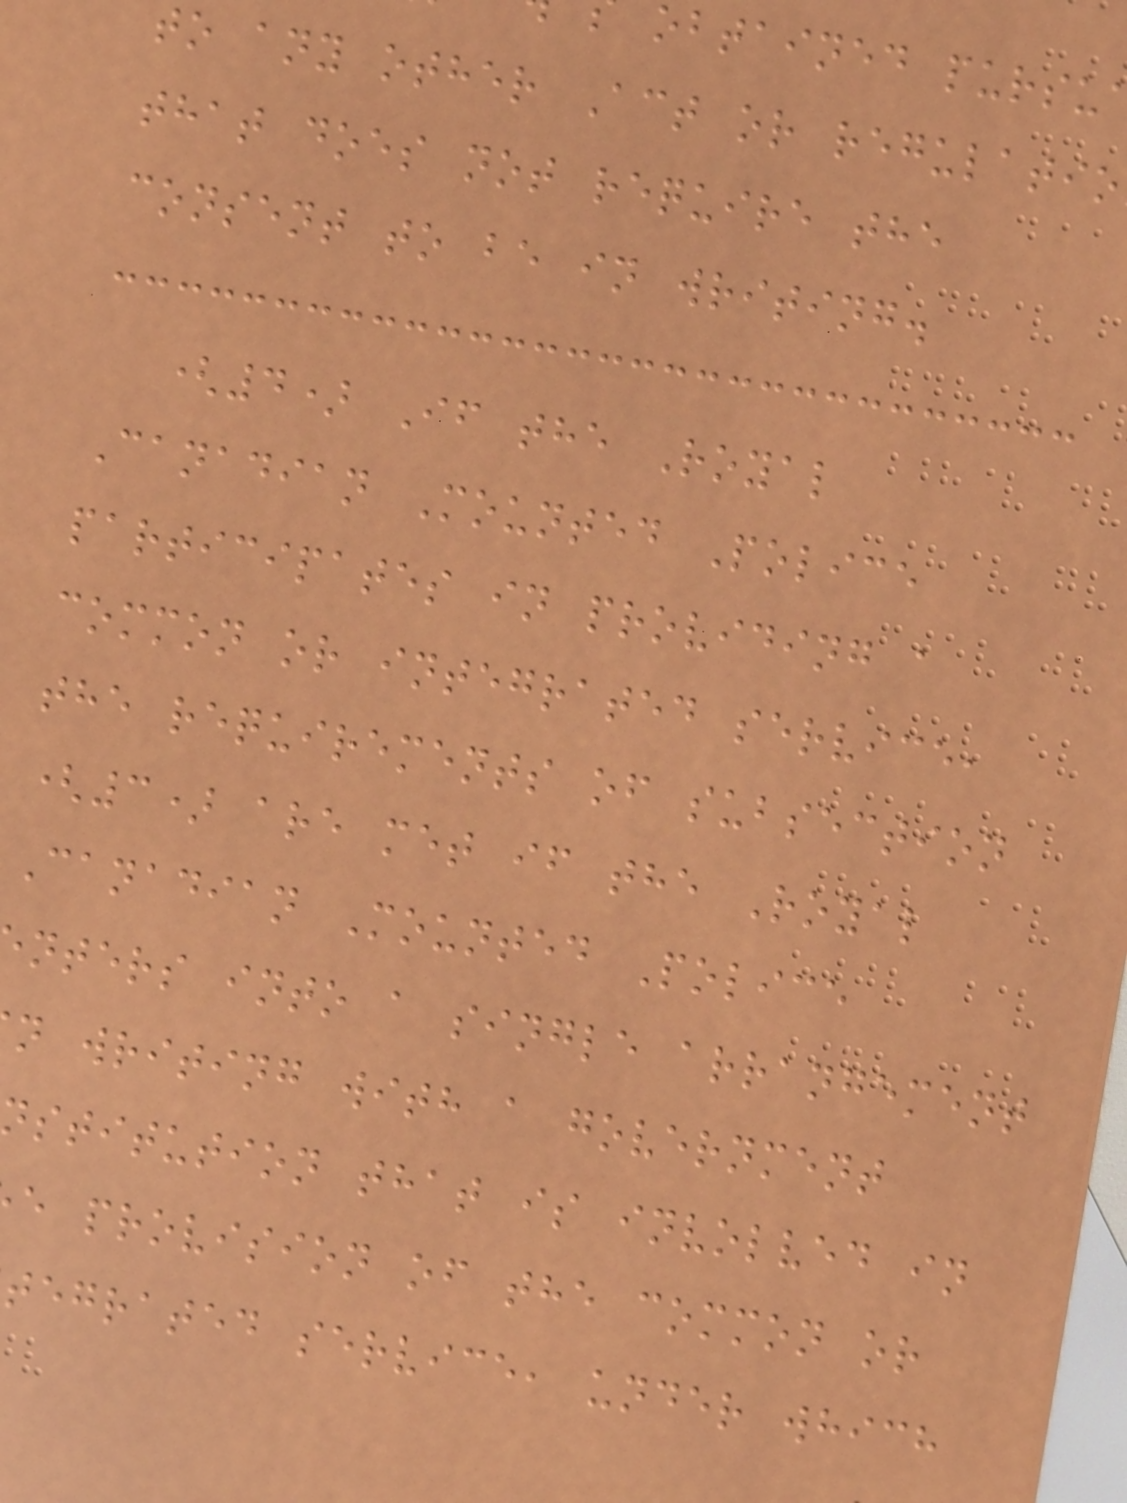obtained pursu
to any other Act or regulatio
that does not require the
consent to be in writing.
(4) If the Royal
Canadian Mounted Police
participates in providing a
common or integrated service,
the requirements of subsection
(3) are met if the Royal
Canadian Mounted Police
nters into a single arrangement
n writing with a government
nstitution that is involved in
e provision of the common or
tegrated service, under which
